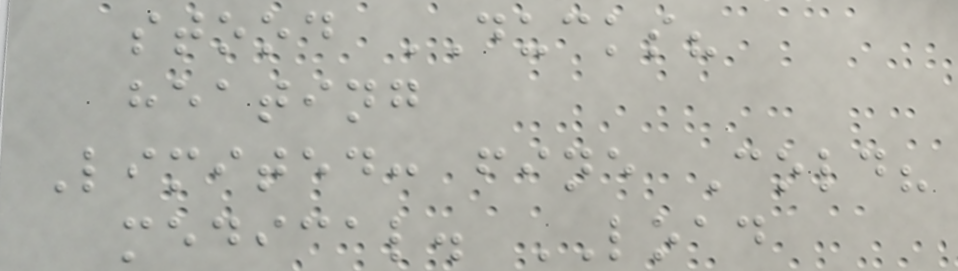stood DUCKS?
heating
Limited: fine Cold?
medical. LOAD
